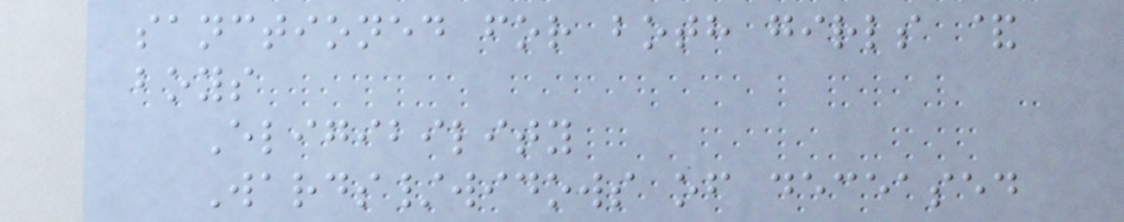sanctioned for both girls &
boys
Eligibility
Wards/widows of deceased
